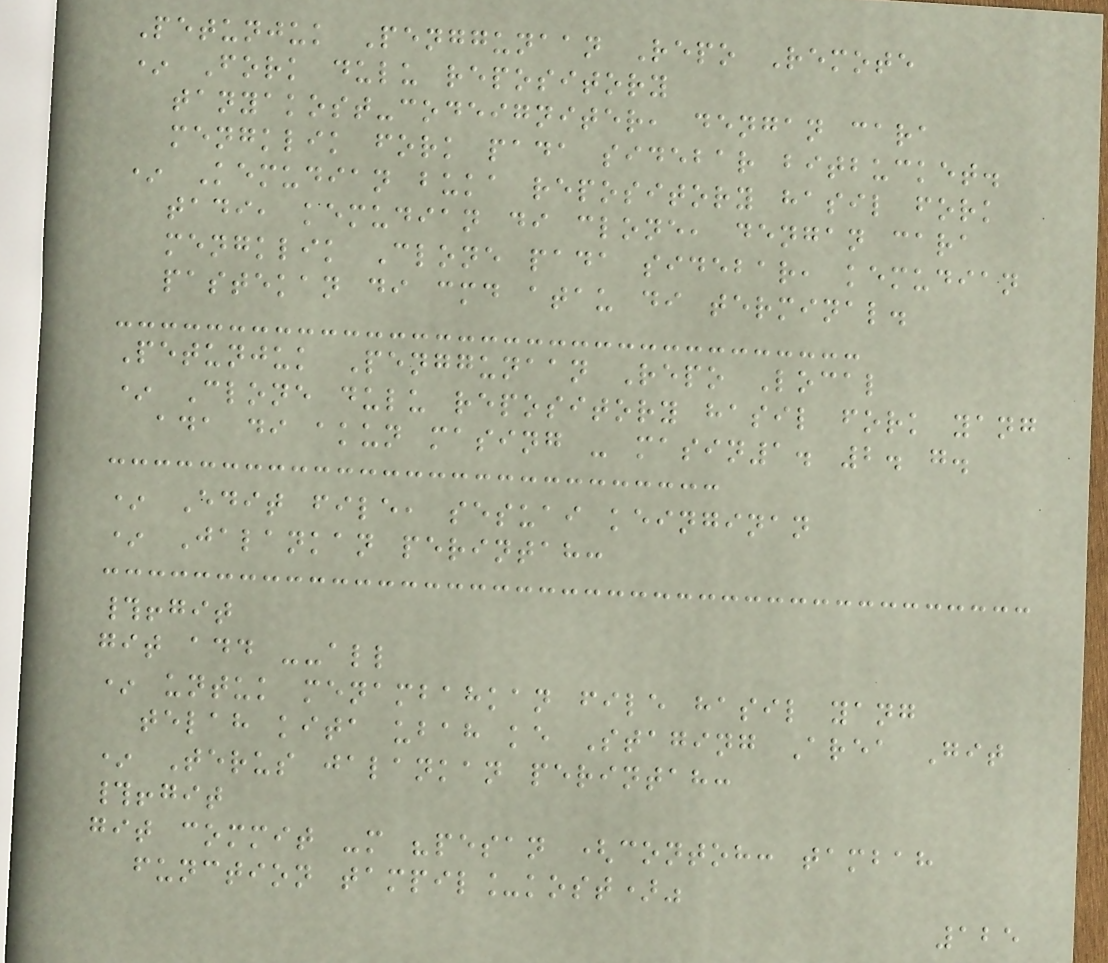Petunjuk Penggunaan Repo Remote
* Fork dulu repository
tanyakost-codeigniter, dengan cara
mengklik fork pada sidebar bitbucket.
* Kemudian buka repository hasil fork
tadi, kemudian di clone, dengan cara
mengklik Clone pada sidebar, kemudian
pastekan di cmd atau di terminal.
Petunjuk Penggunaan Repo Local
* Clone dulu repository hasil fork yang
ada di akun masing - masin1. 2. g.
* Edit file, sesuai keinginan
* Jalankan perintah:
#!git
git add --all
* untuk menambahkan file hasil yang
telah kita ubah ke Staging Area Git
* Terus jalankan perintah:
#!git
git commit -m "pesan (contoh: tambah
function tampil_kost)"
125
